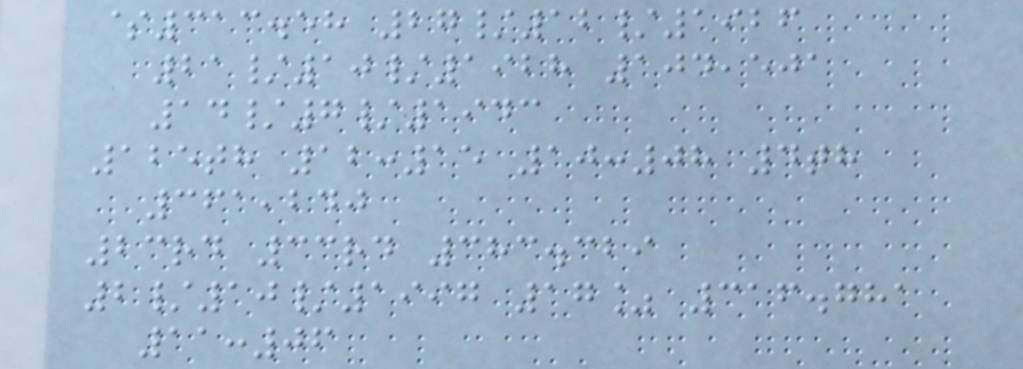$313.58 27/12/1926
21/10/1928 104,501
14/7/1943
125th 12:15 10:08 4th
361,240
23rd 33rd 383.329
2/10/1997 17% 316.781
11:06
